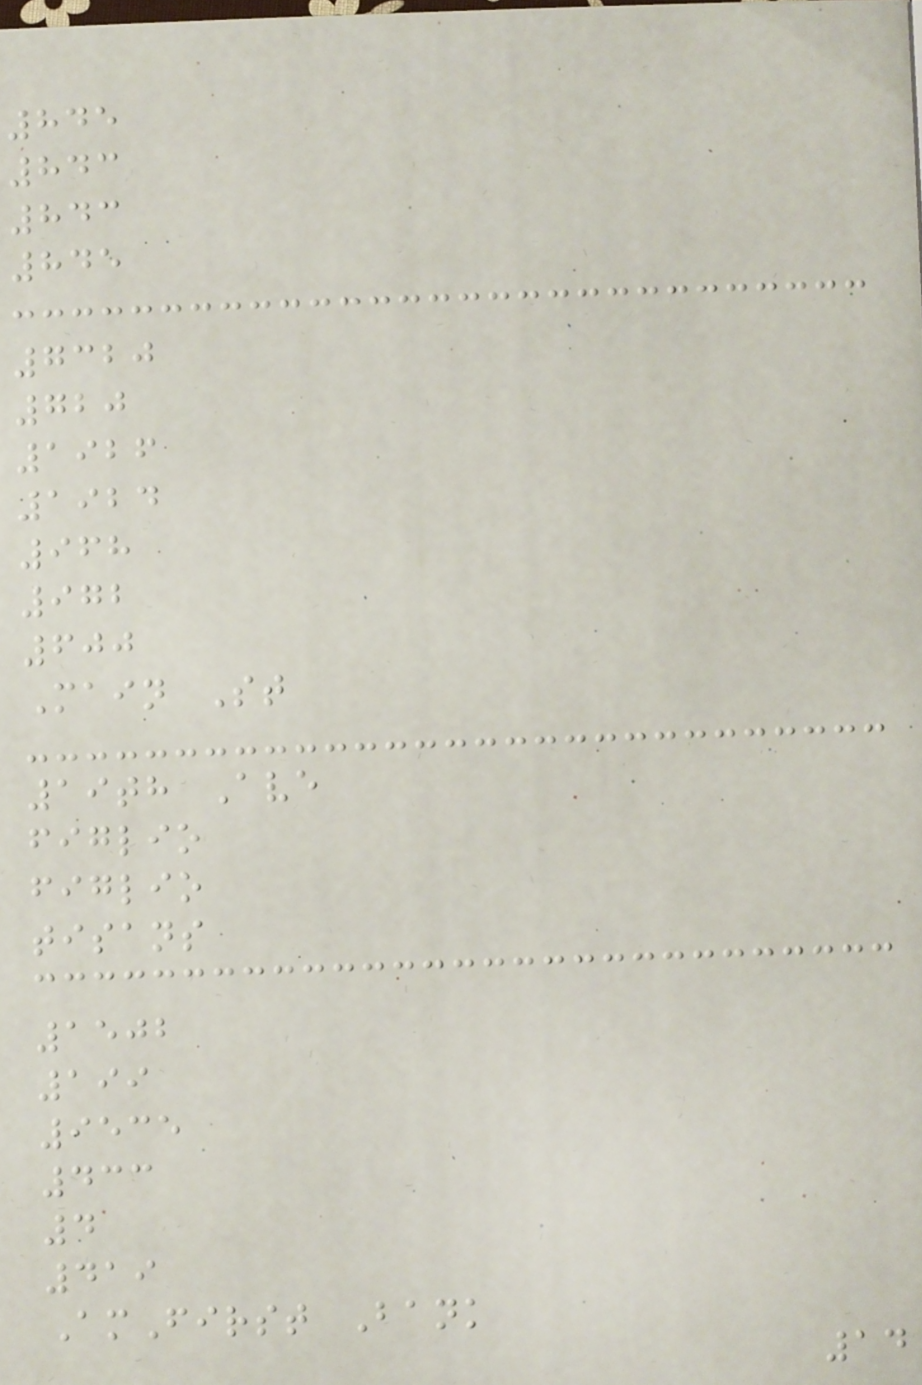845
843
843
845
7320
720
1926
1924
968
972
600
Main St
19th Ave
figlio
figlio
tisans
1502
199
9535
433
4
419
AmFirst Bank
14
